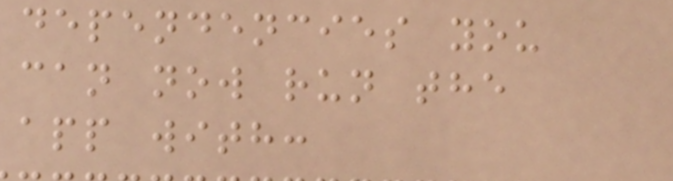dependencies you
can now run the
app with:
